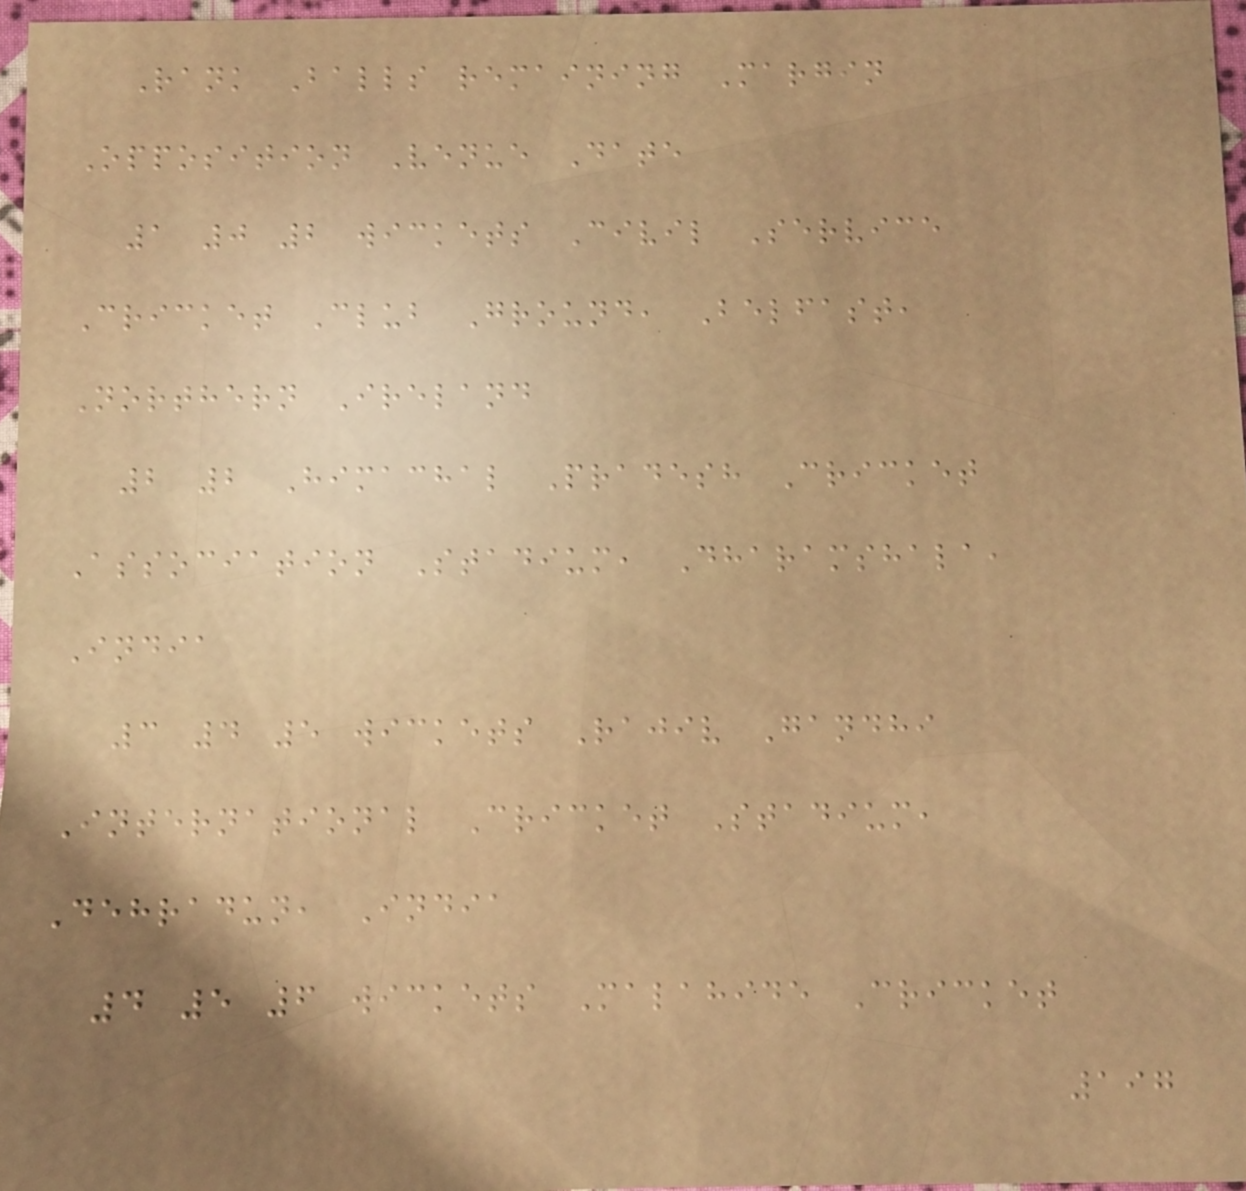Rank Balls remaining Margin
Opposition Venue Date
1 0 2 wickets Civil Service
Cricket Club Ground, Belfast,
Northern Ireland
2 2 Himachal Pradesh Cricket
Association Stadium, Dharamshala,
India
3 4 5 wickets Rajiv Gandhi
International Cricket Stadium,
Dehradun, India
4 5 6 wickets Malahide Cricket
197
